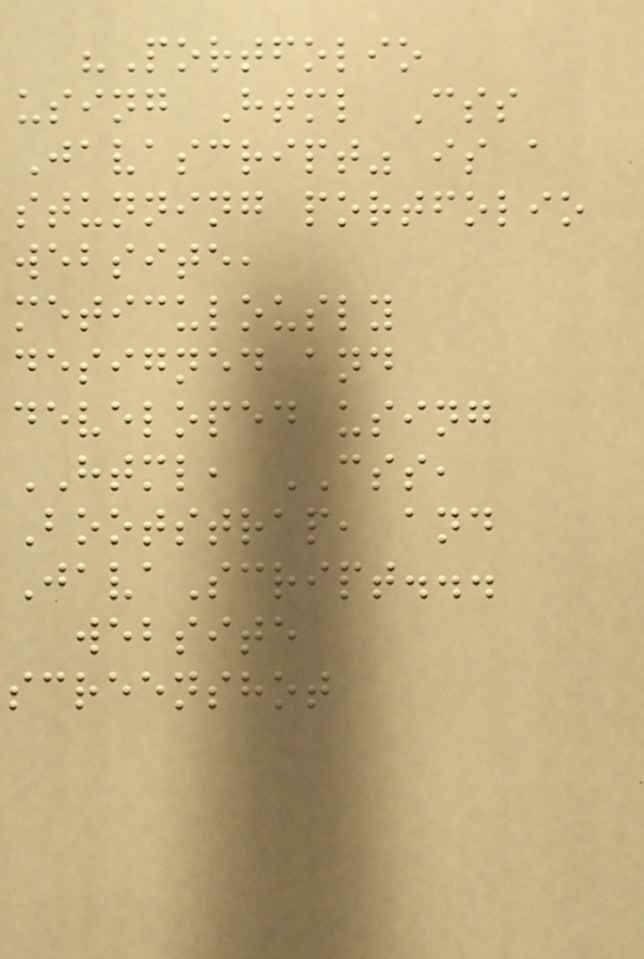"Portfolio
using Html Css
Javascript" is a
stunning portfolio
website,
meticulously
designed and
developed using
HTML, CSS,
Bootstrap, and
JavaScript...
website
screenshot
